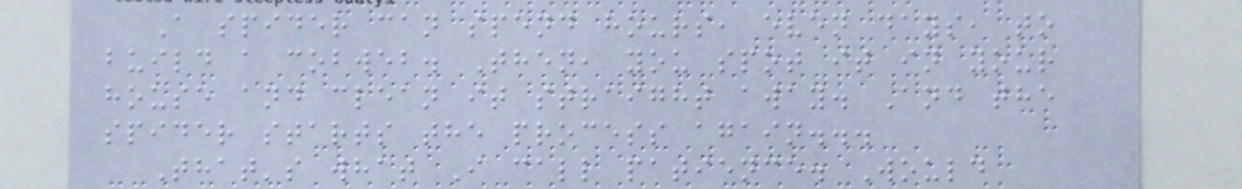A spider can spend hours, even days, to
build a cobweb. Then, you spot it in your
house and clean it straight away. And the
spider starts the process again...
That's what I call patience. Would
